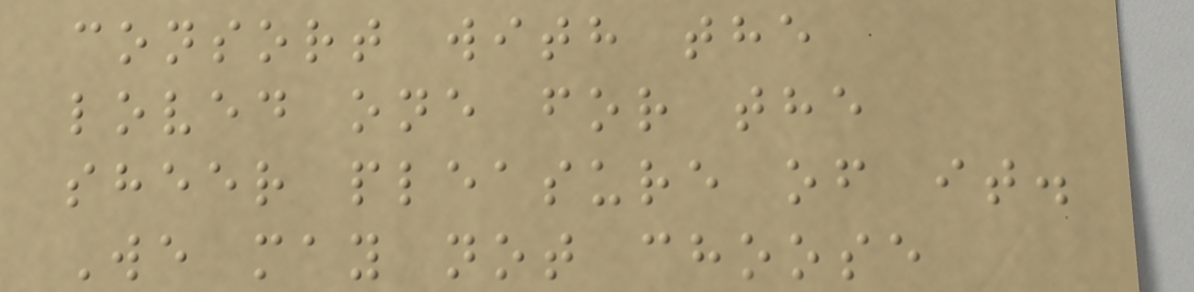consort with the
loved one for the
sheer pleasure of it.
We may not choose
